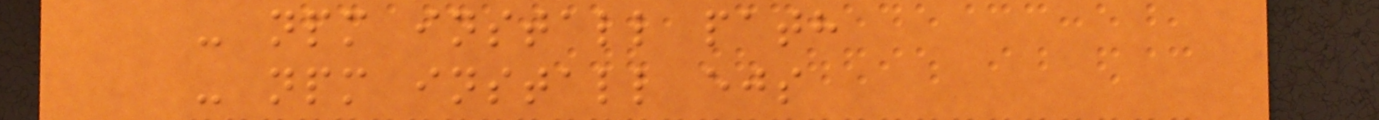- npm install path
- npm install ejs
